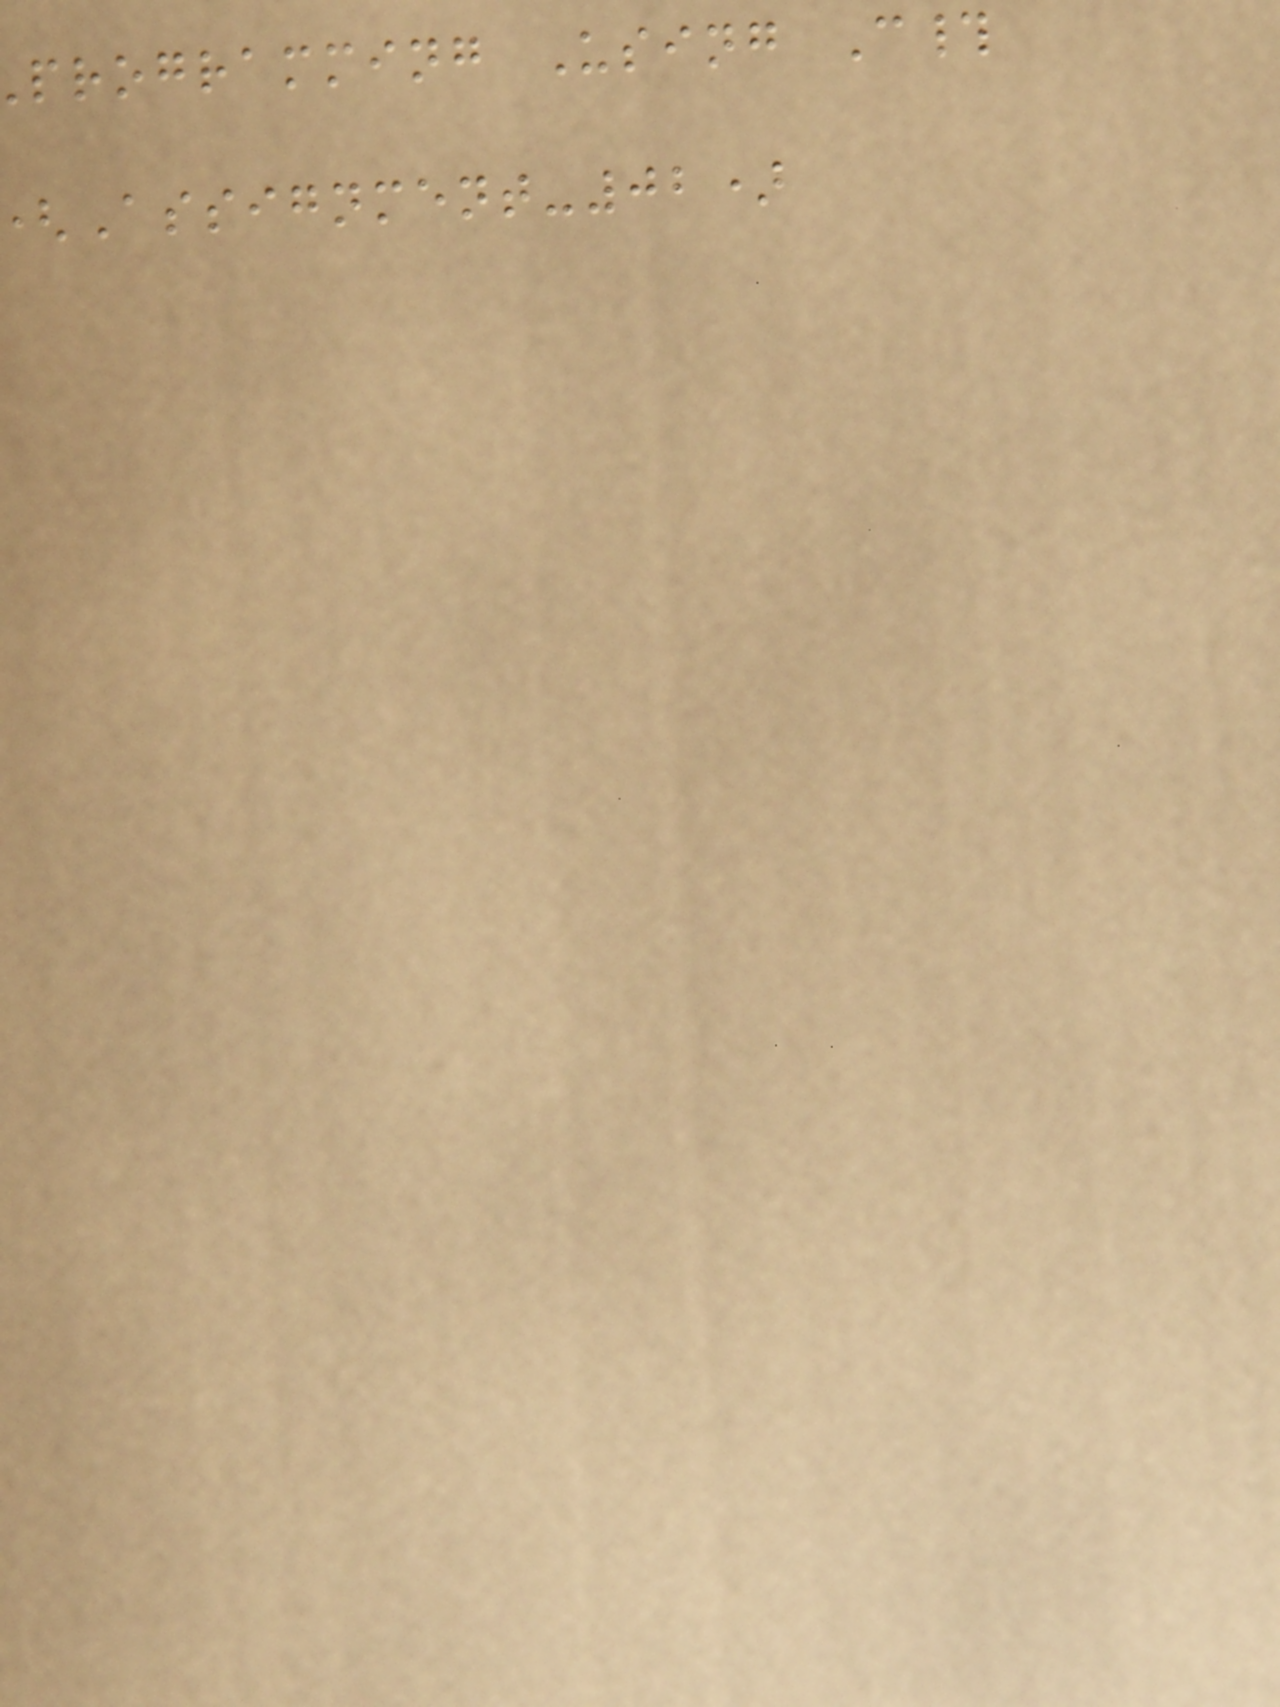programming Using C#
Assignment-02)
